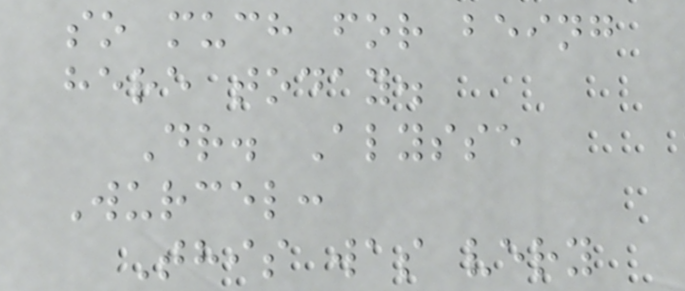so much for being
here today.
Dr. Alysse
Wurcel:
This was very
